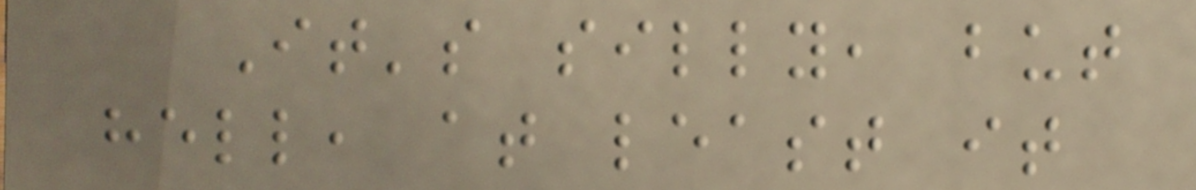It's silly, but
hell, at least it
